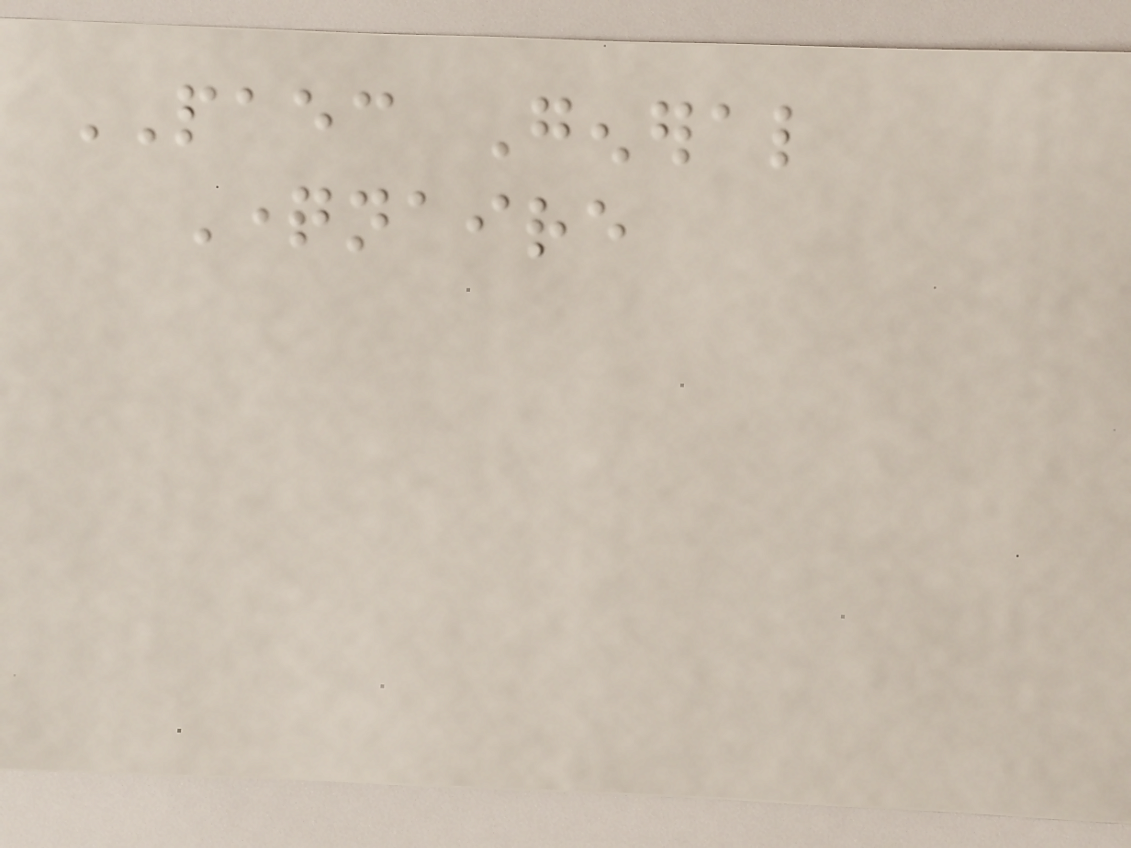PAEC General
Questionnaire
